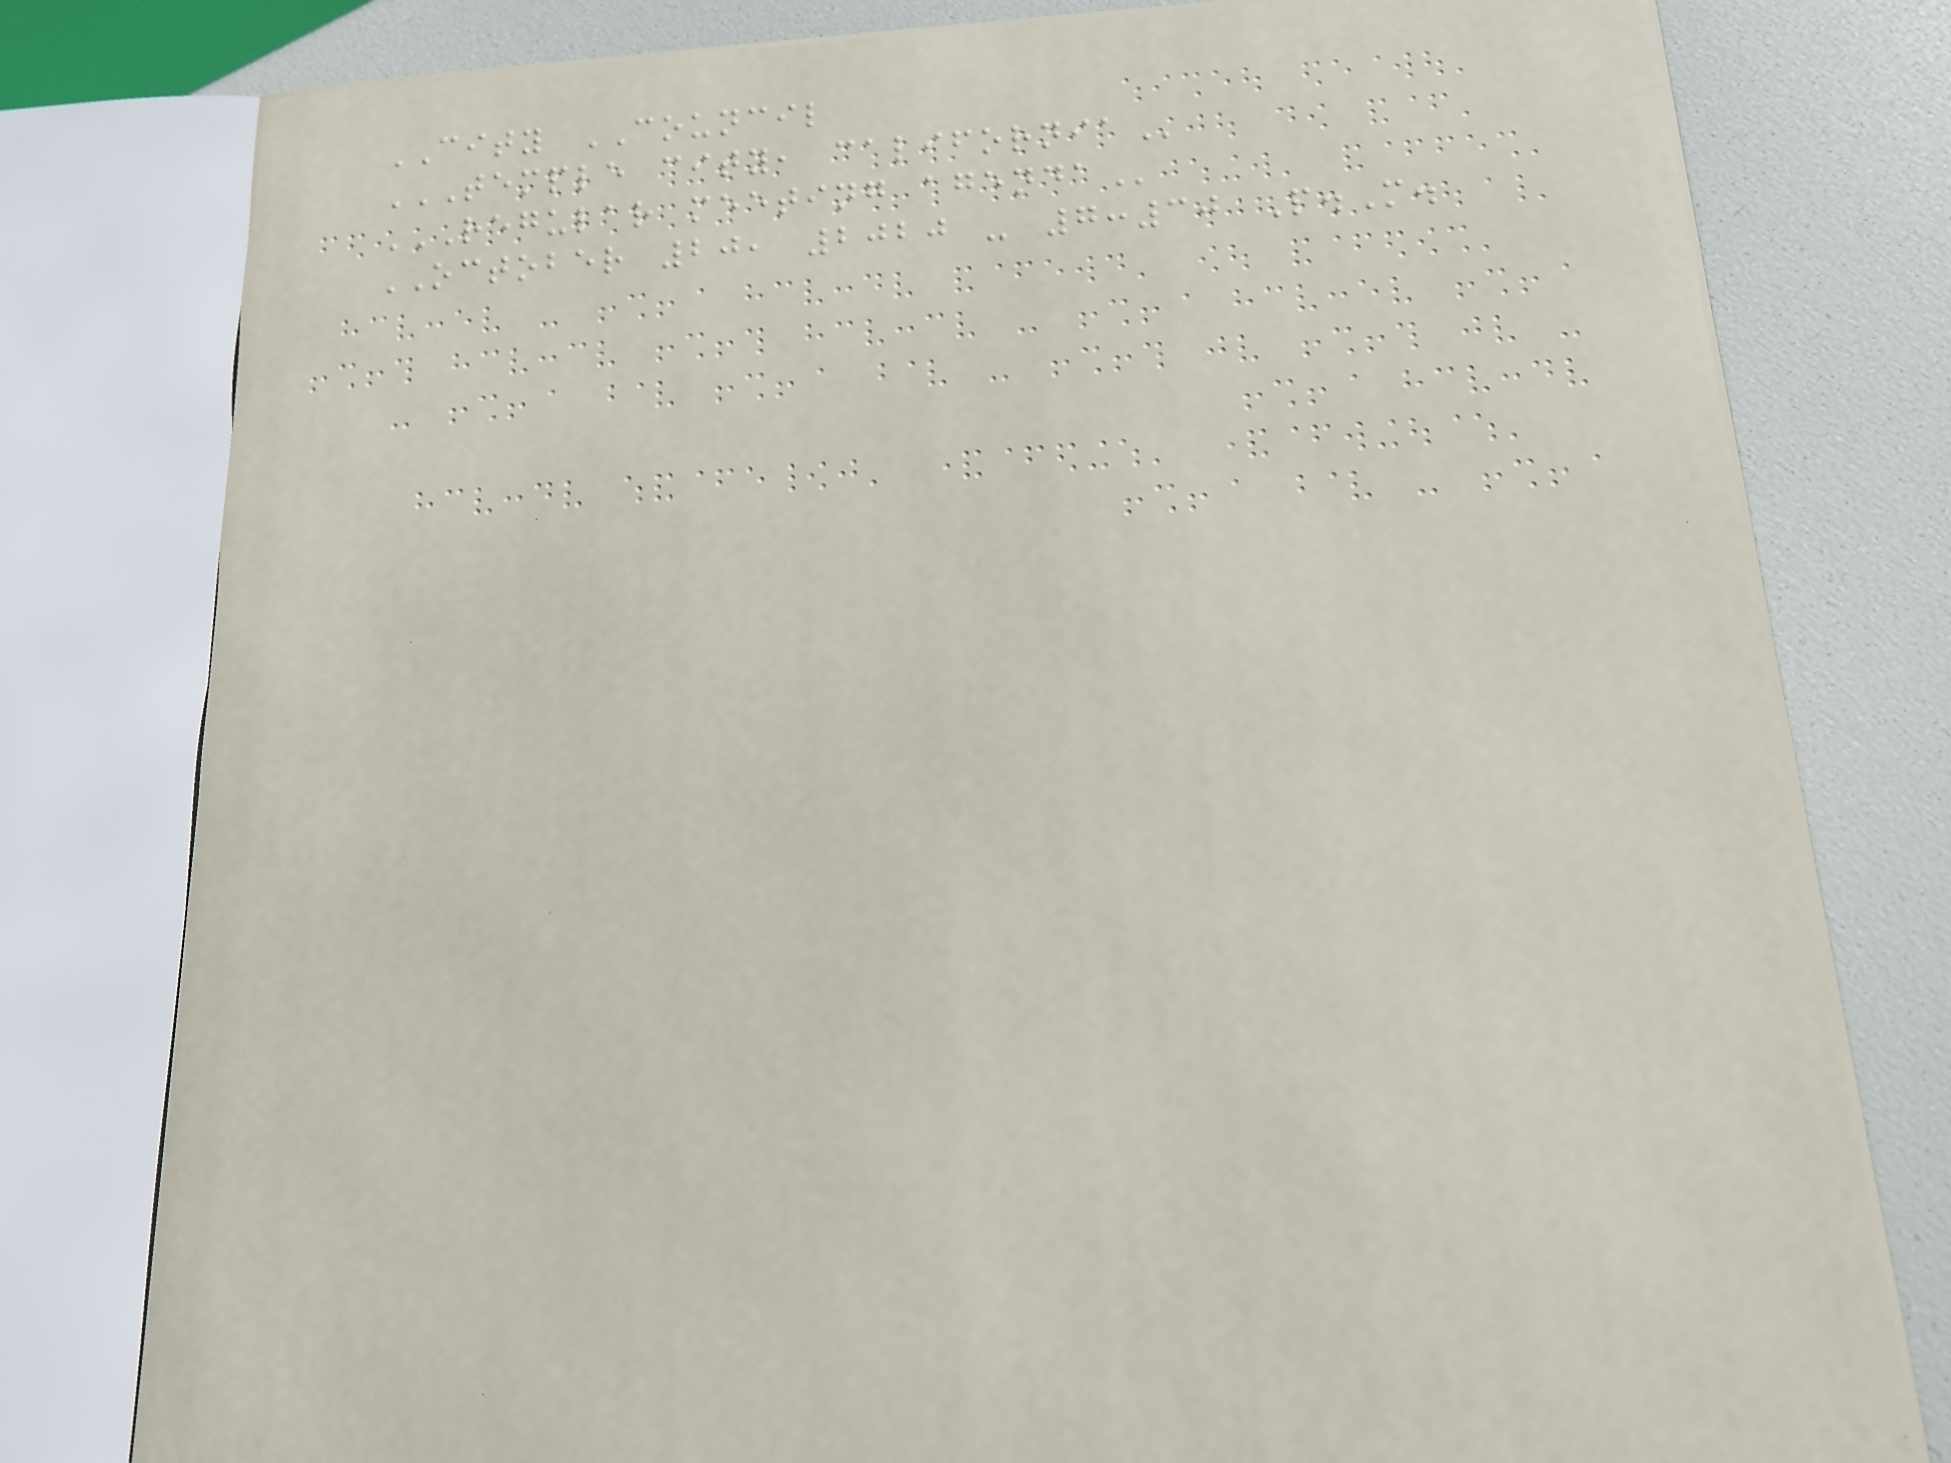CITY COUNCIL
TEMPLE CITY, CALIFORNIA
REGULAR MEETING AGENDA
OCTOBER 20, 2020 - 7:30 P.M.
